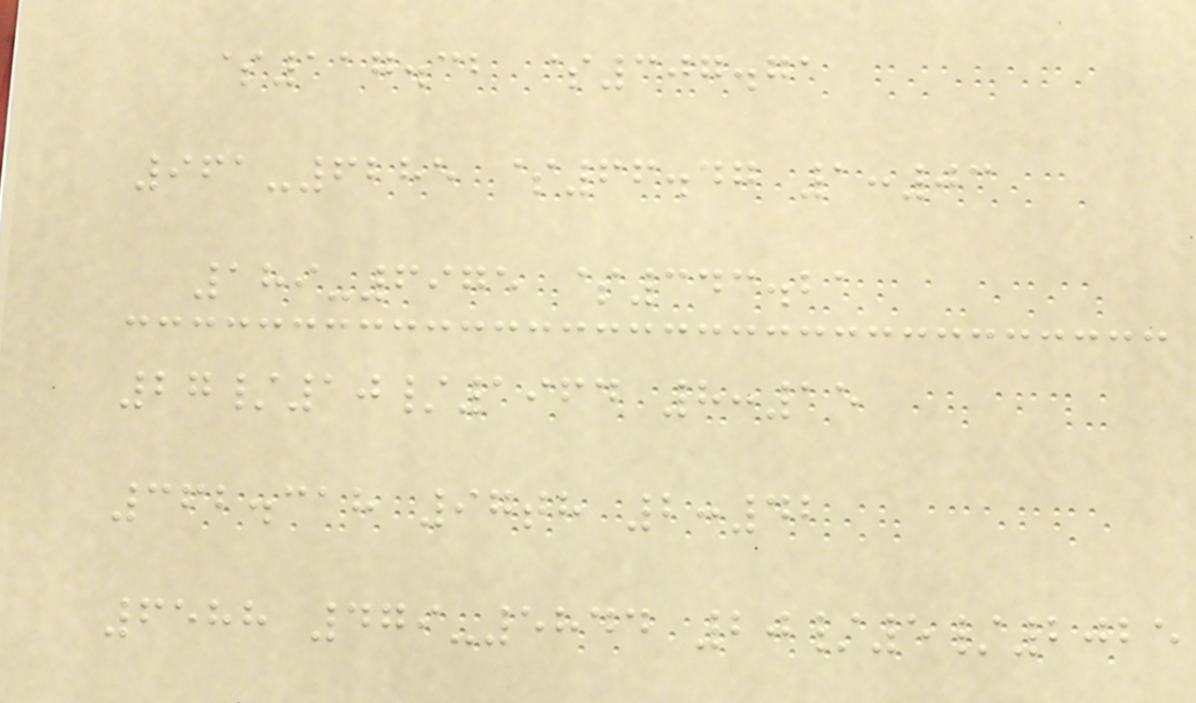$117.32 $307.71
961-6285 $66.47 1:03
189-6975 $343.21
27/10/1964 8:15
362.318 97th 2:42
6588 479-5844 20/5/2025
